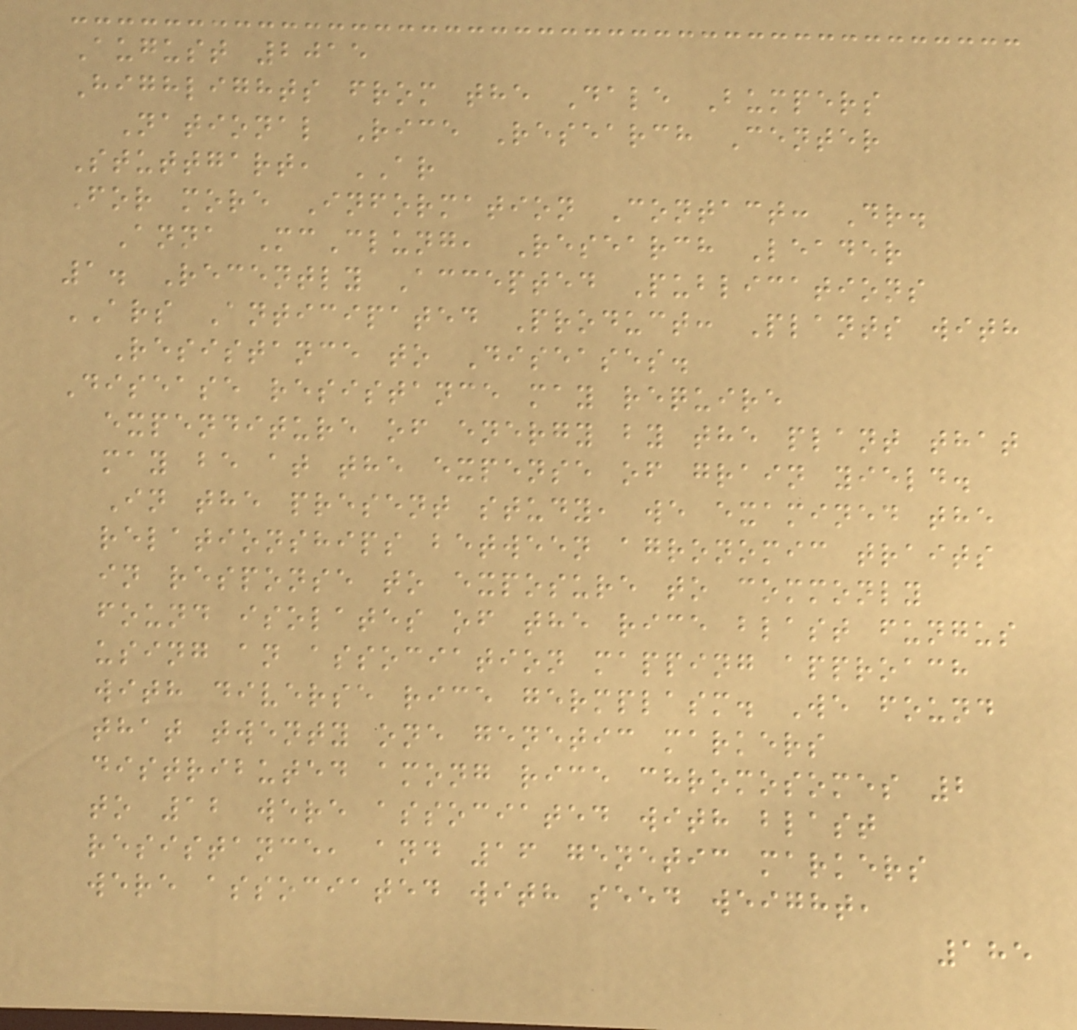August 2015
Highlights from the Dale Bumpers
National Rice Research Center
Stuttgart, AR
For more Information Contact: Dr.
Anna McClung, Research Leader
1. Recently Accepted Publications
ARS Anticipated Product: Plants with
Resistance to Diseases.
Disease resistance may require
expenditure of energy by the plant that
may be at the expense of grain yield.
In the present study, we examined the
relationships between agronomic traits
in response to exposure to commonly
found isolates of the rice blast fungus
using an association mapping approach
with diverse rice germplasm. We found
that twenty one genetic markers
distributed among rice chromosomes 2
to 12 were associated with blast
resistance, and 16 genetic markers
were associated with seed weight,
185
